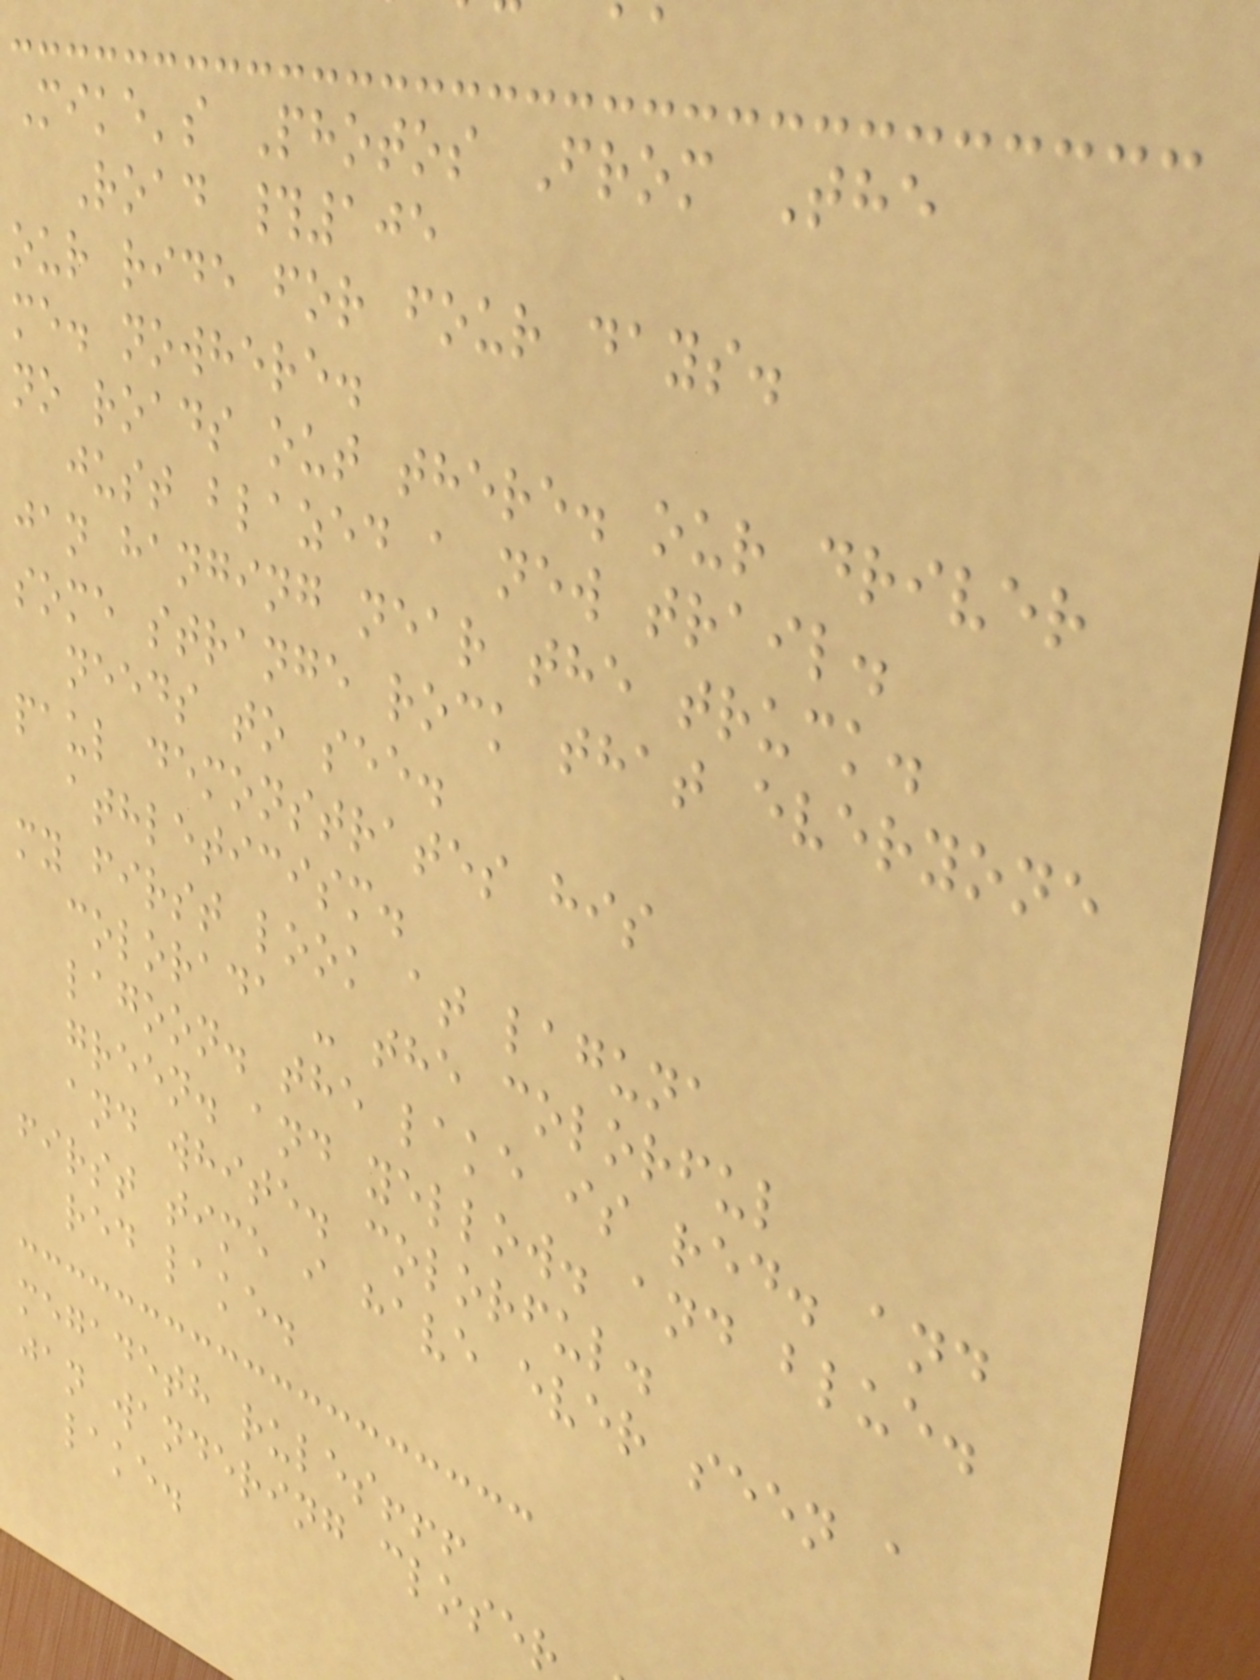Mike's Photos From The
Road #105
our ride for four days.
me. nowhere.
no roads out there. our driver
just blazed a new trail.
jan hanging near the truck.
some strange rock that everyone
needs to see.
paul demonstrates his
athleticism.
my first look at laguna
colorada - the colorful
lagoon. the lake is red. and
green. and yellow. and blue.
and white. colorful.
first time i have ever seen a
red lake.
megadeth rules!!!
jan wandering closer
lake.
